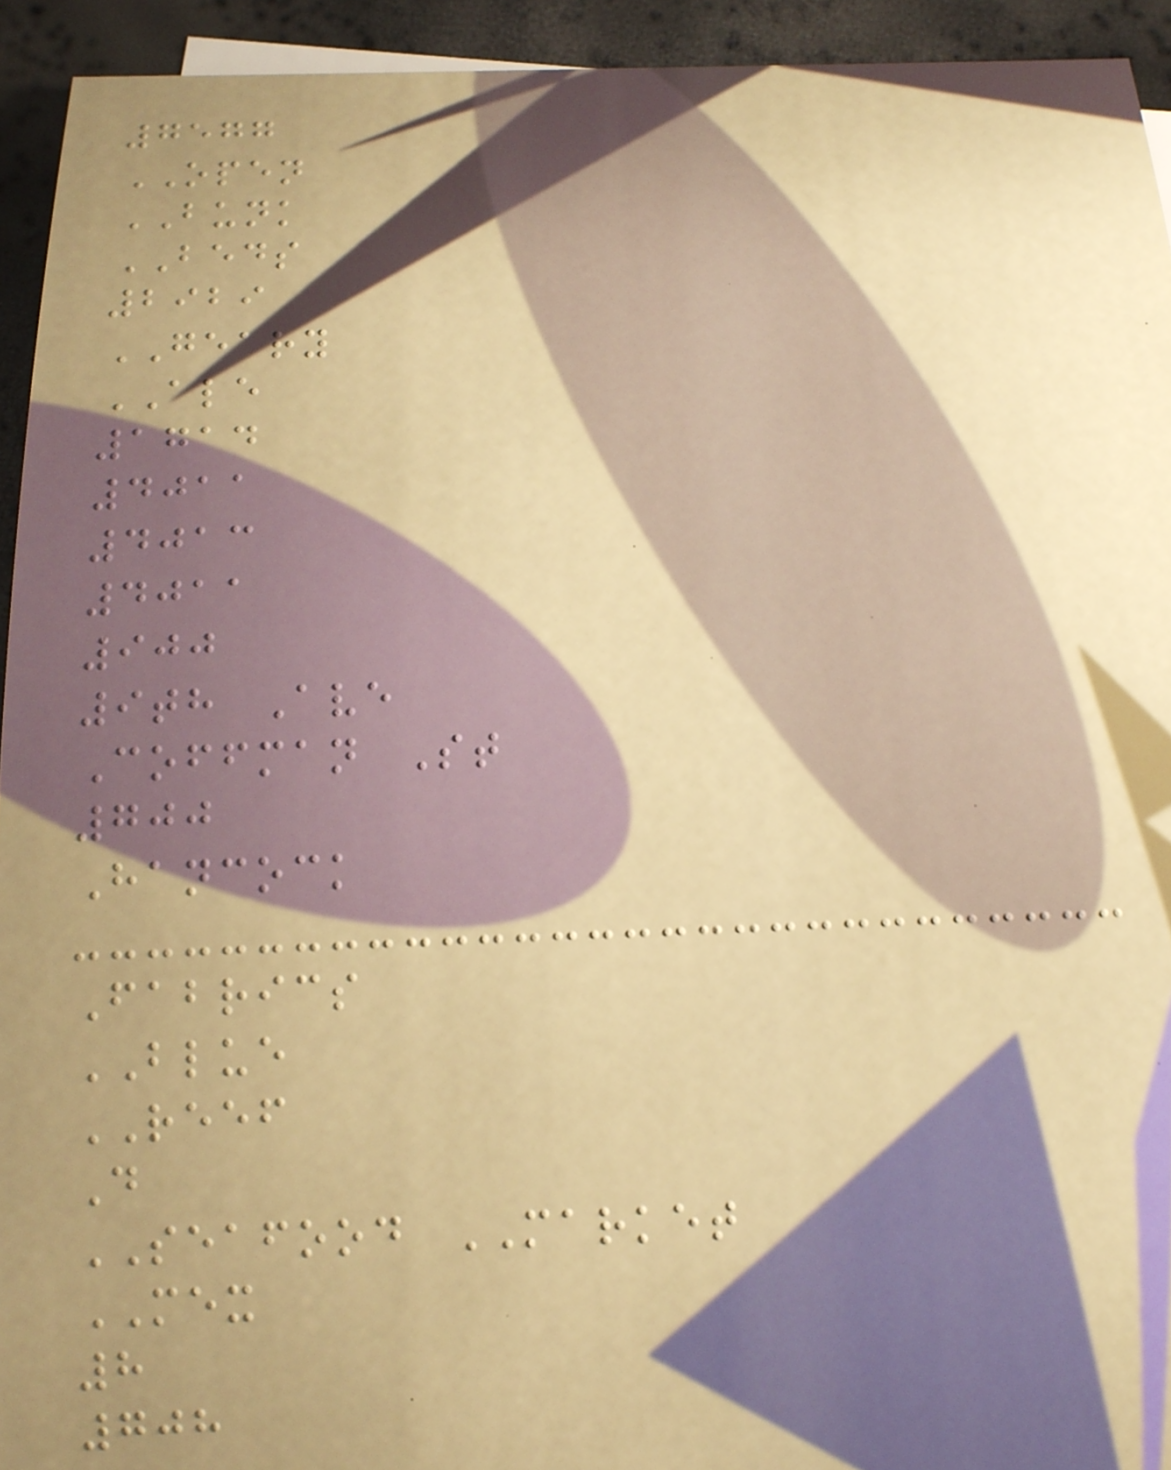7577
OPEN
BUNK
BEDS
2929
GEARY
ALE
1714
4011
4013
4011
900
9th Ave
Coffman St
700
Hancock
Fabrics
BLUE
REEF
D
SEAFOOD MARKET
MEX
8
708
